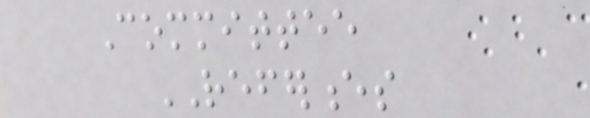Committee
REFERENCES
